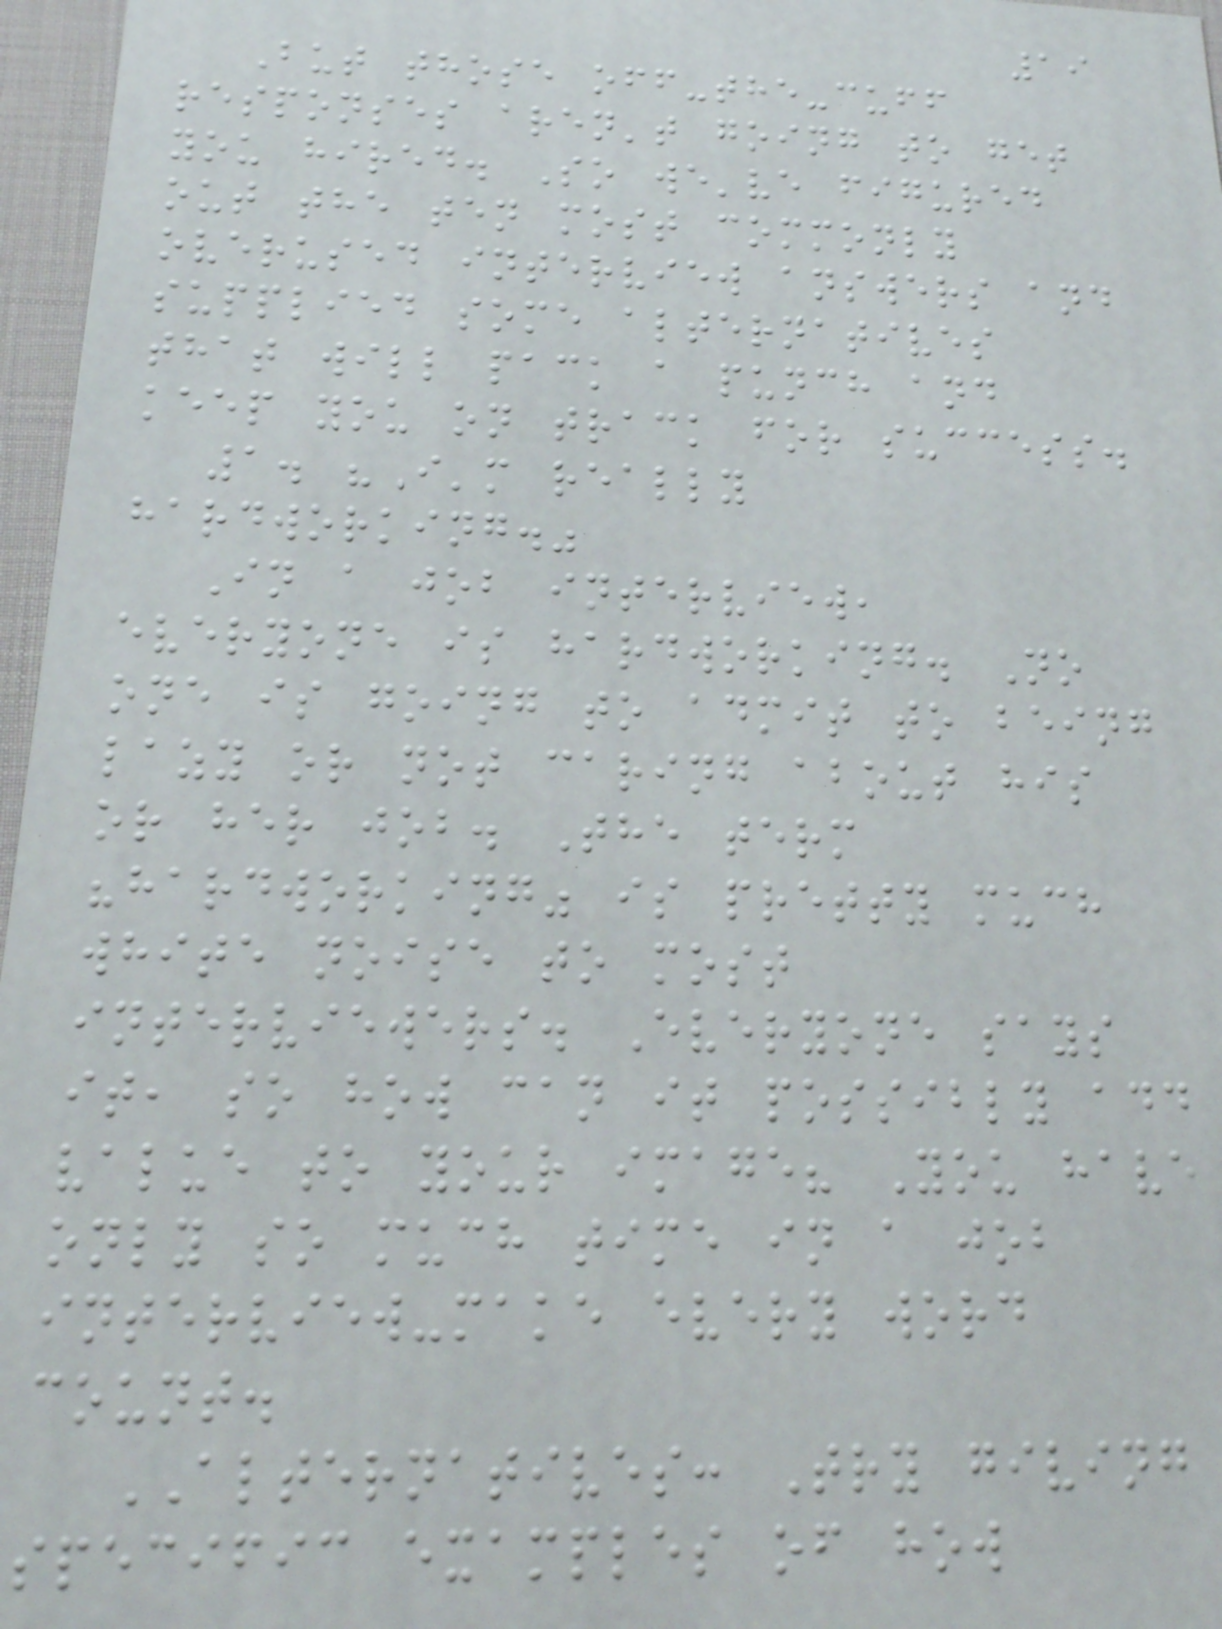19
But those off-the-cuff
responses aren't going to get
you hired. So we've figured
out the ten most commonly
overused interview answers and
supplied some alternatives
that will pack a punch and
keep you on track for success.
1. "I'm really
hardworking."
In a job interview,
everyone is hardworking. No
one is going to admit to being
lazy or not caring about his
or her job. The term
"hardworking" is pretty much
white noise to most
interviewers. Everyone says
it, so how can it possibly add
value to your image? You have
only so much time in a job
interview-make every word
count.
ALTERNATIVES: Try giving
specific examples of how
